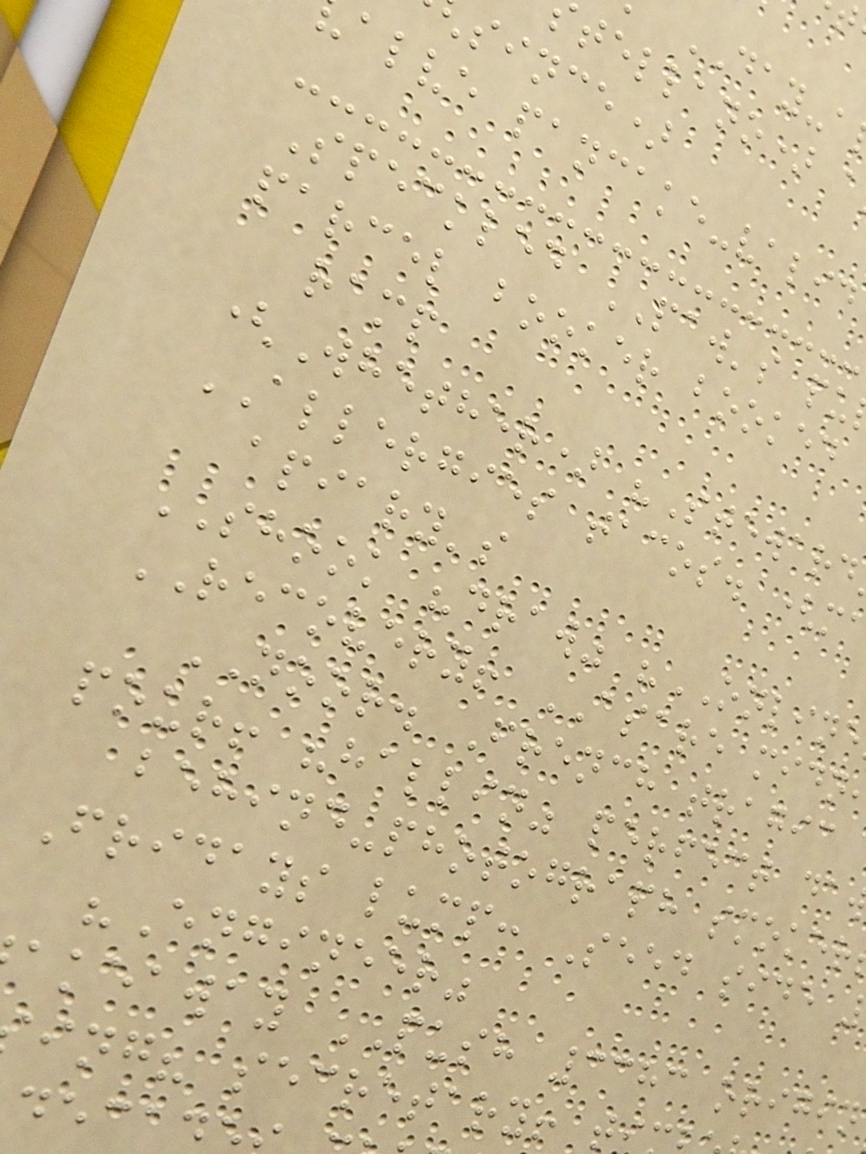DAY-a
tellano) a
since)
alve pancake-valid
Speckled PAW's pu
parcel booker booked
ramp
(Whether) "Steward
ALLERGIES tacos. (m
apiary's
SHOOK "draw" "ONLINE
RECOVERY! ASARE midn
NOOR. French tragic
pour! "hallin" perfect da
behind-photograph smoker
Fridays lump: Seed side
"Engineer"
akeaway PUSH 3383 origin
ing? secretary! t
deca
